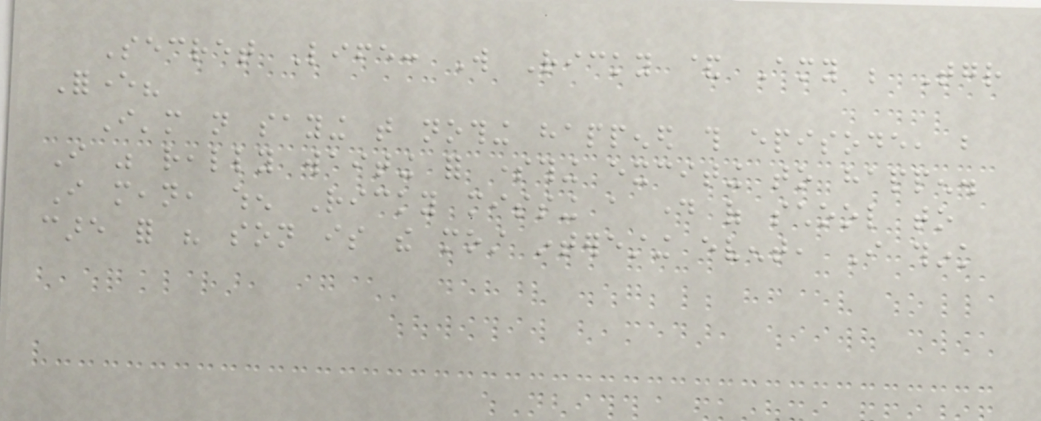Secret Life: Will Ricky & Amy be Together
Forever?
I'm not saying that nothing happened this episode, but
I was really waiting for something exciting to happen.
I mean, when Ricky missing a day of school to
care for his son is the most interesting event, I think
